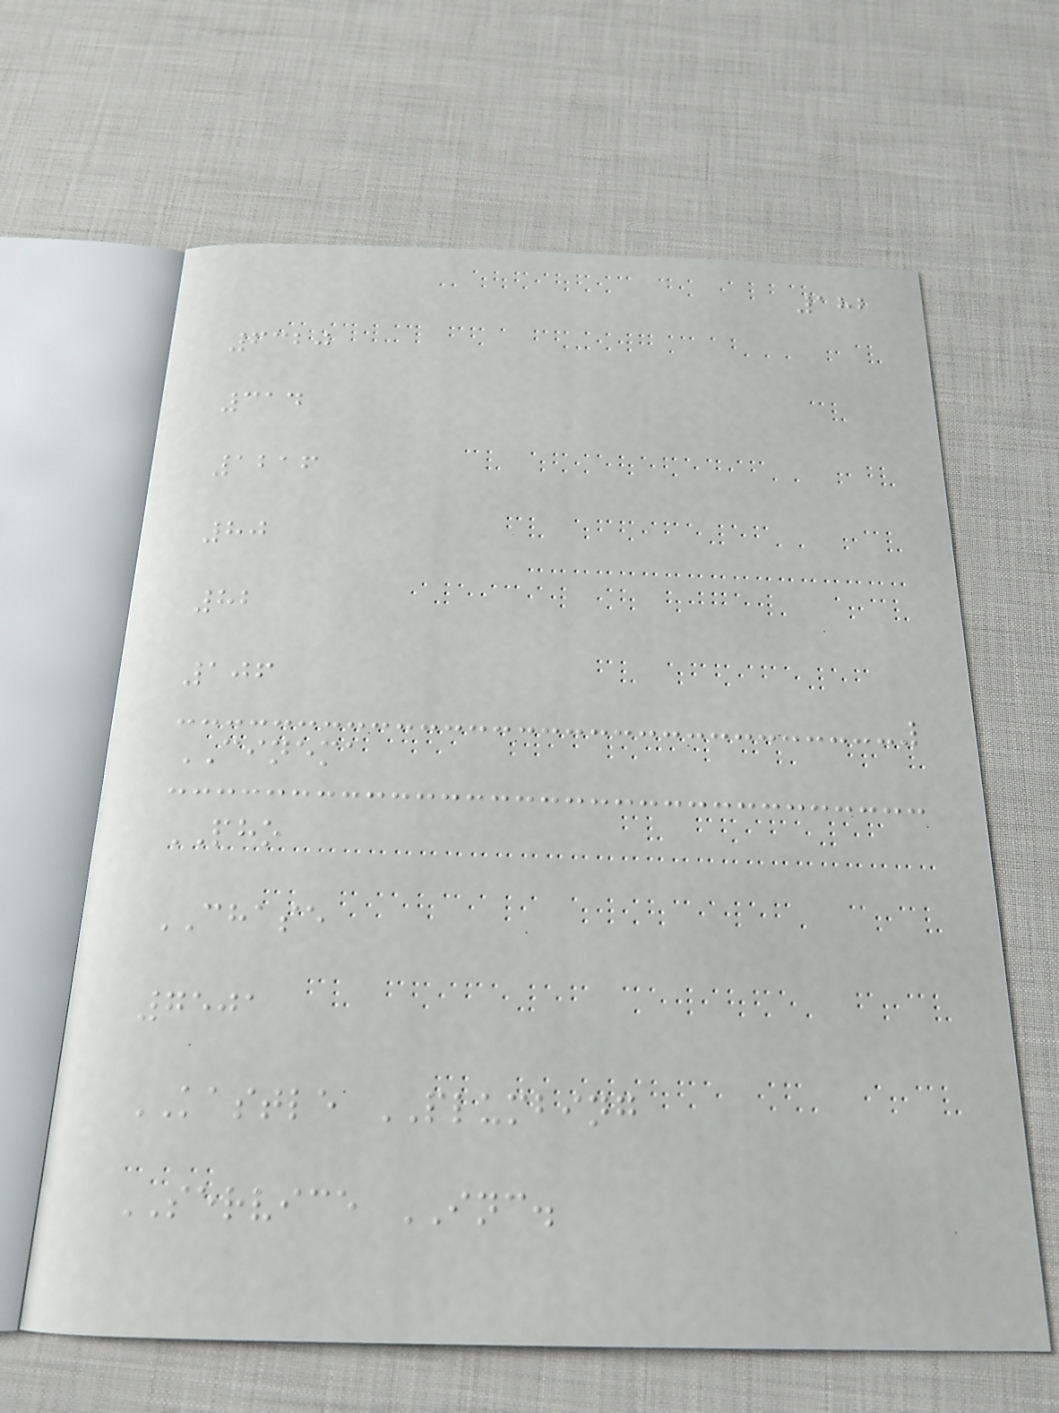182
6320
314
1216
80
82
106
CINEMA
PHO
CHASE
7501
KASTLE PLUMBING
SERVICE INC.
